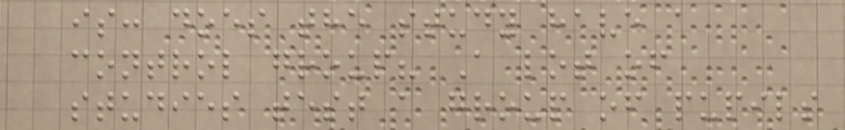is: does the study have a
control group? A lot of
studies test a group of pupils
